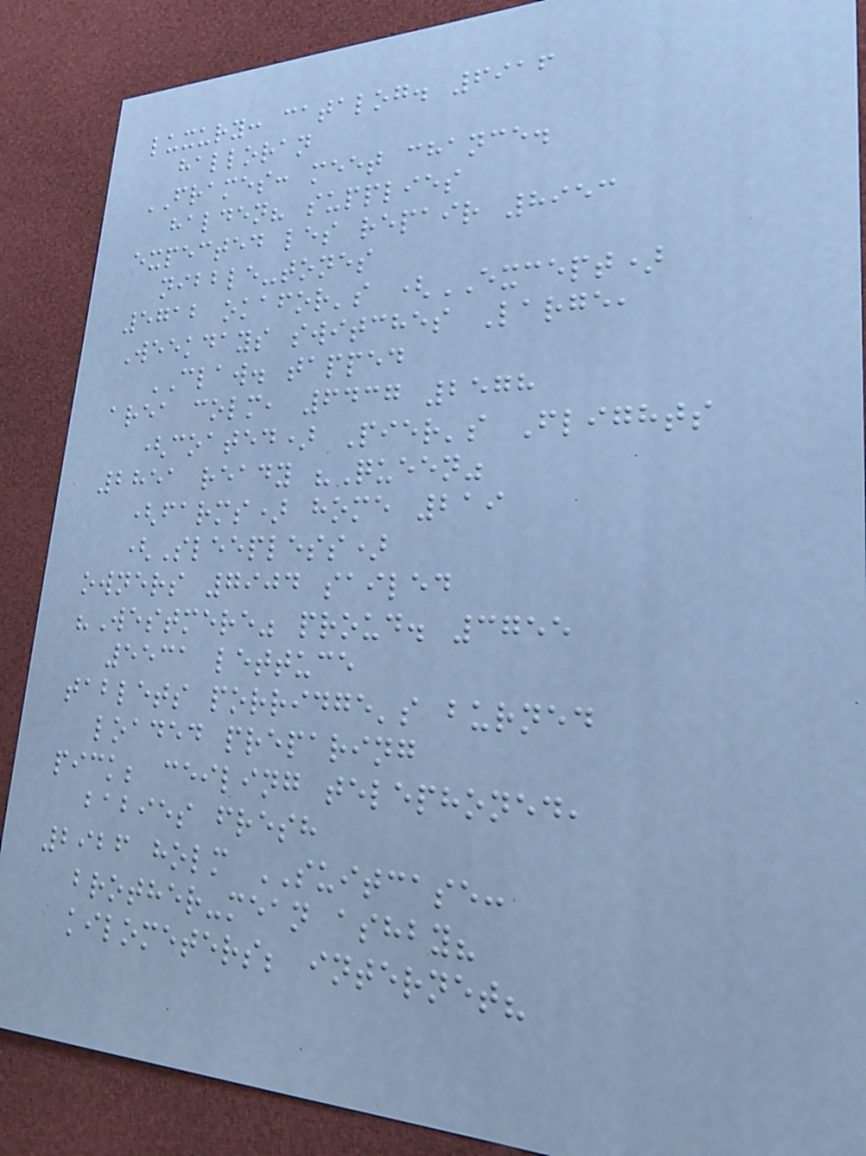luxury: catalog. 6916
halloran
FRAMES: meet chance.
halden? supplies
expected les repair 8953
nibble-tones
5712 okafor's (EXCEPT)
Weekdays switches Large,
CLAW. tapped
area colm, 6437 2578
(coated) Pier's Flights
2851 ready "Queen"
(farms) home 219
(Sleepless)
owners 7904 sailed
"Westmere" proud. 3755
5531 lettuce
tablets porridge's burned
loaded preparing
pick; ceiling telephoned,
babies fresh
2926 holm SUITCASE:
brother-mean ashby?
kilometers; internet?
